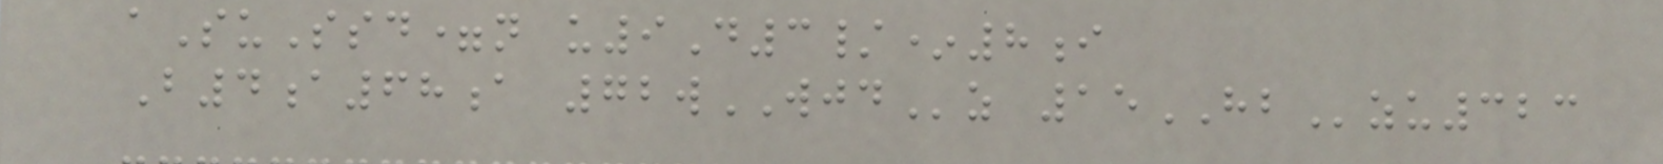aSuSsd=n u9D3/*8i
B4a68a 72wWJDz 15HBzu323
